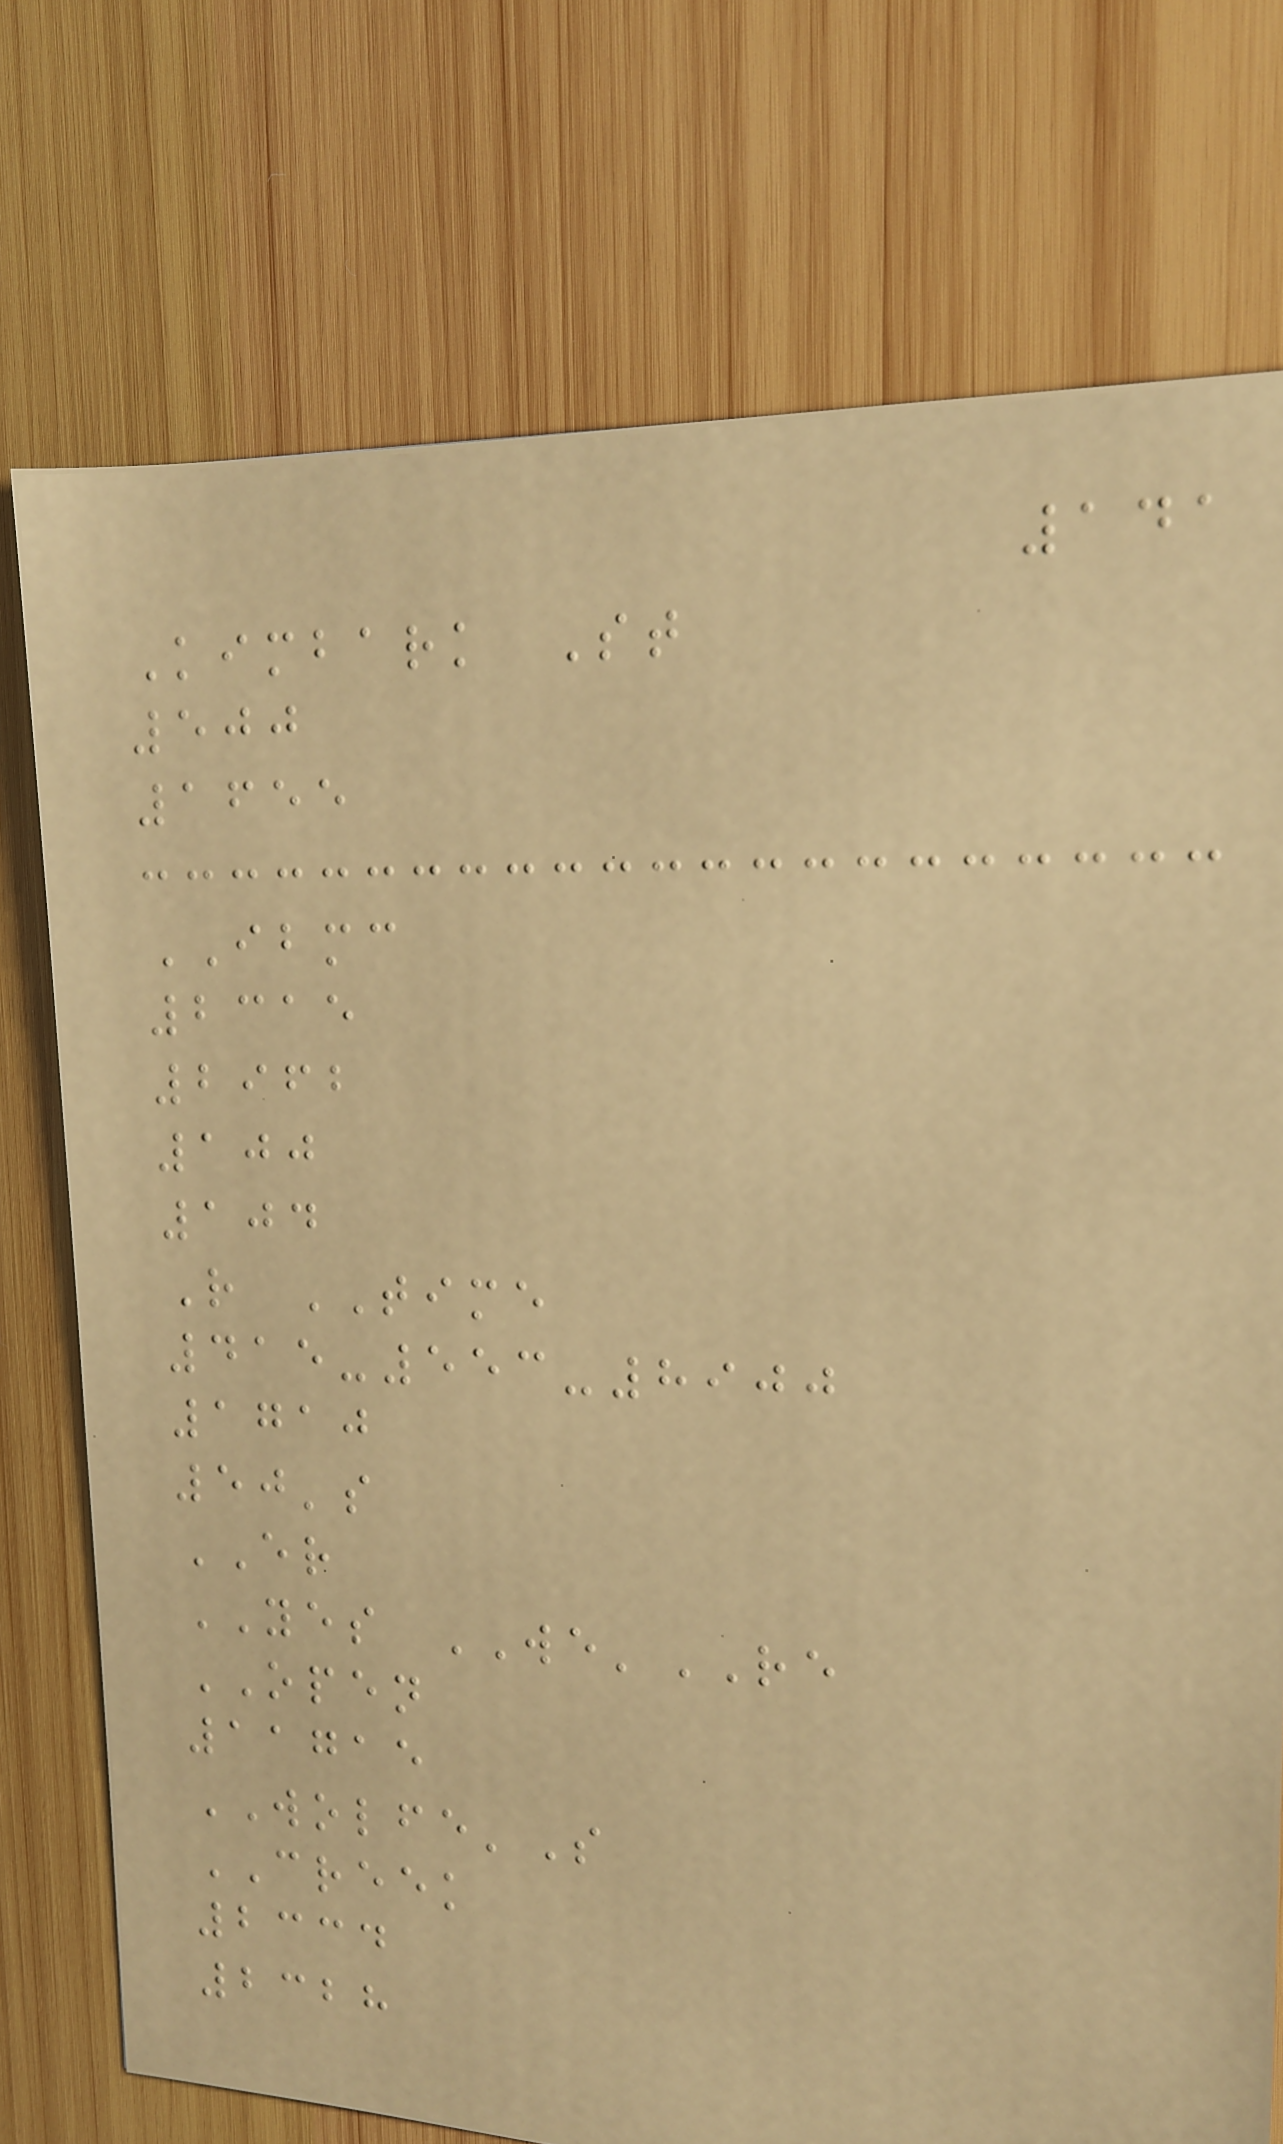141
Kimbark St
500
1655
IBMC
2315
2962
100
104
R TIME
415-553-8900
1710
50's
ER
YES WE'RE
OPEN
11715
WOLFE'S
CREEK
2334
2328
